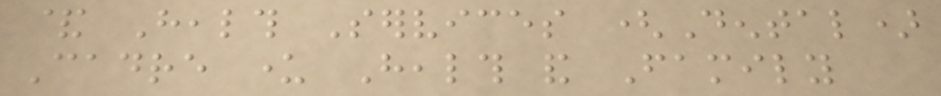& Health Services (Dental)
Cadre under Health and Family
